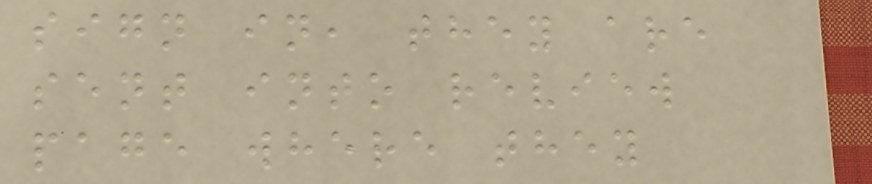sign in, they are
sent into review
page where they
